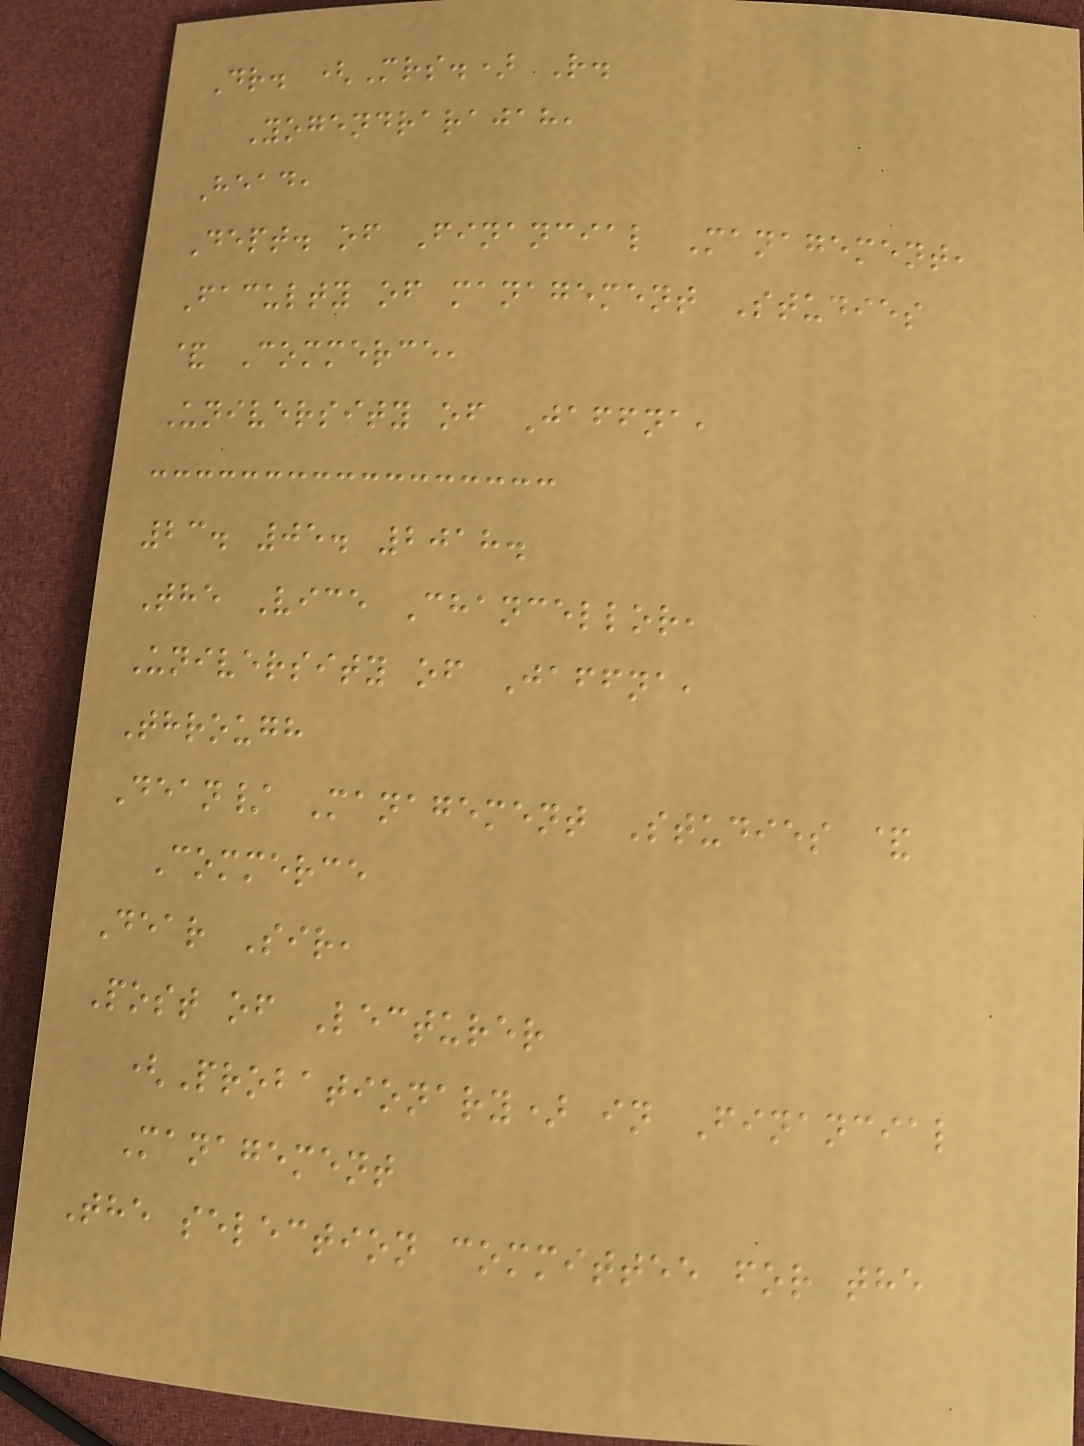Dr. (Mrs.) R.
Yogendrarajah,
Head,
Dept. of Financial Management,
Faculty of management Studies
& Commerce,
University of Jaffna,
23. 05. 2018.
The Vice Chancellor,
University of Jaffna,
Through
Dean/ Management Studies &
Commerce
Dear Sir,
Post of Lecturer
(Probationary) in Financial
Management
The selection committee for the
